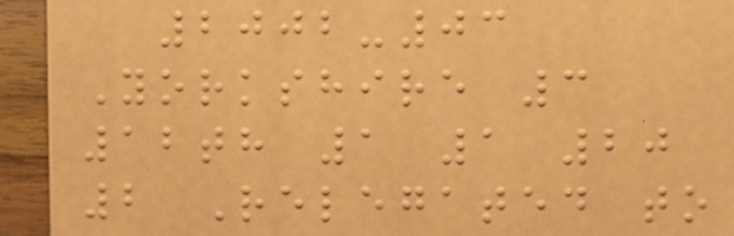2002-03
Yorkshire 3
12th 1 1 20
2 Relegated to
